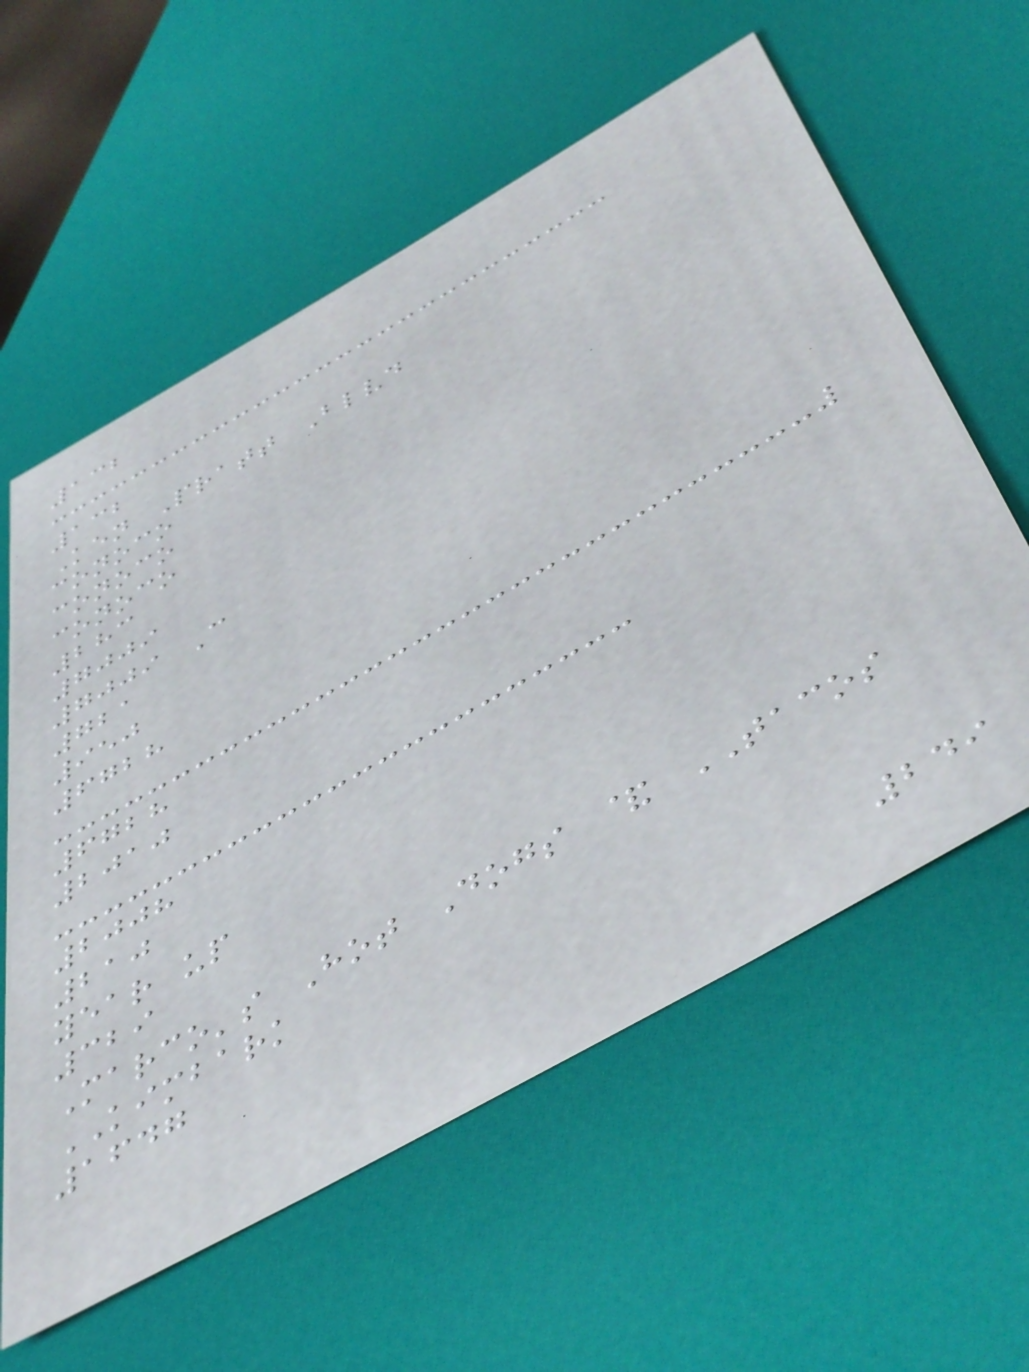132
132
Ken Pratt Blvd
conoco
conoco
conoco
283
7009
7009 C
721
950
6728
6728
2010
2008
210
year up
329
Marco's Hot Dogs & TACOS
KIMBARK
1647
249
